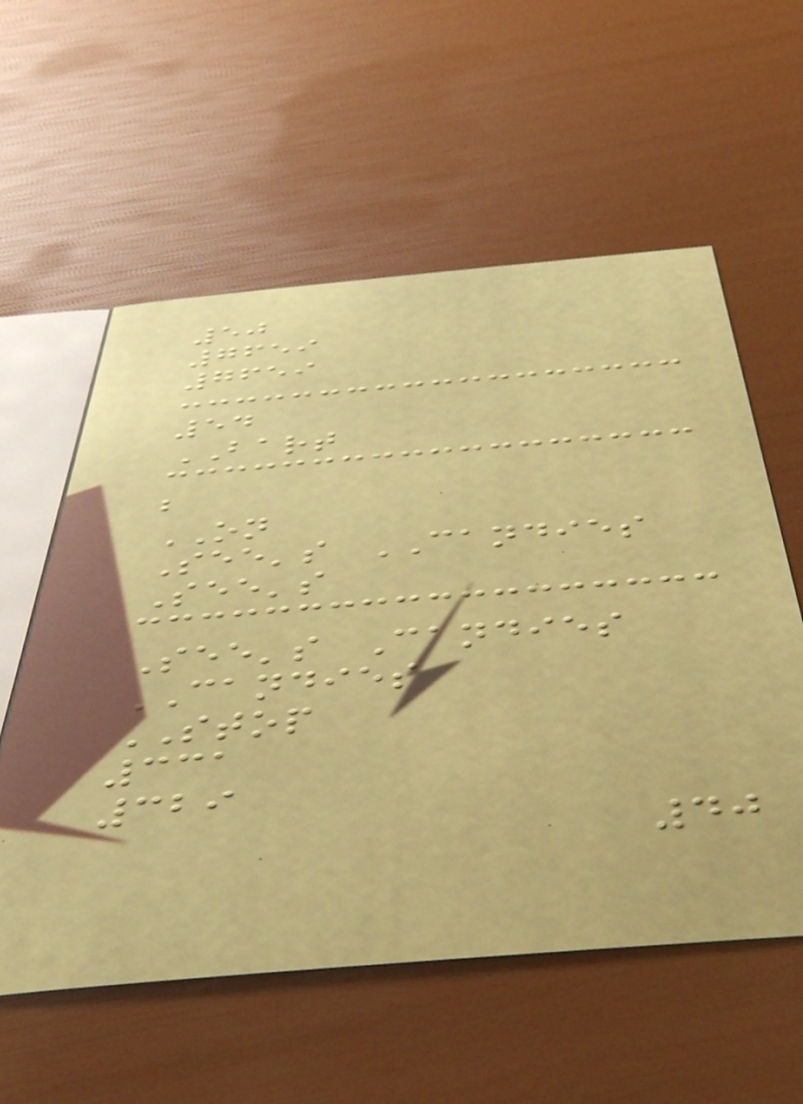50
7659
7659
54
BART
b
ON
See's CANDIES
See's
See's Candies
CANDIES
STOP
331
329
40
